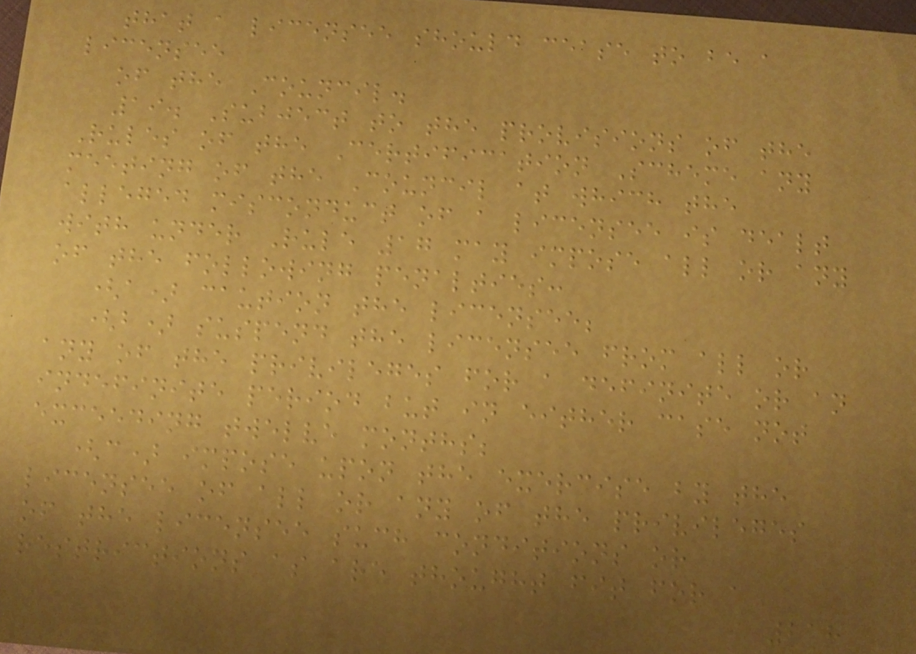that a licensee should cease to be a
licensee
of the Council.
19. Subject to the provisions of the
Rules of the Certification Scheme any
meeting of the Council at which the
alleged misconduct of a licensee is dealt
with under Rule 17 may impose all or any
of the following penalties:
(a) caution the licensee;
(b) suspend the licensee from all or
any of the privileges for a definite or an
indefinite period but in either case not
exceeding twelve months;
(c) impose upon the exercise by the
licensee of all or any of the privileges
of the licensee such conditions or
restrictions as are thought fit for a
218
